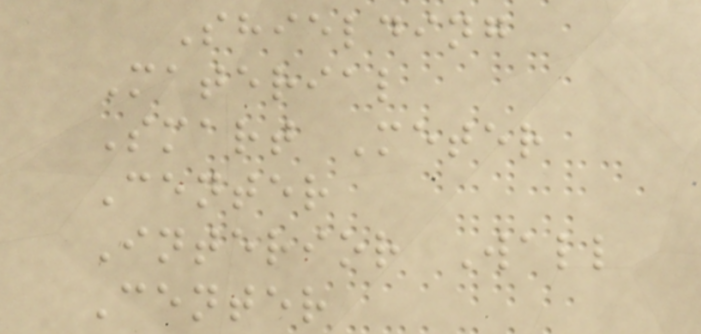Shielding
Material
Smart Meter
Center
Interior Wall
Center
